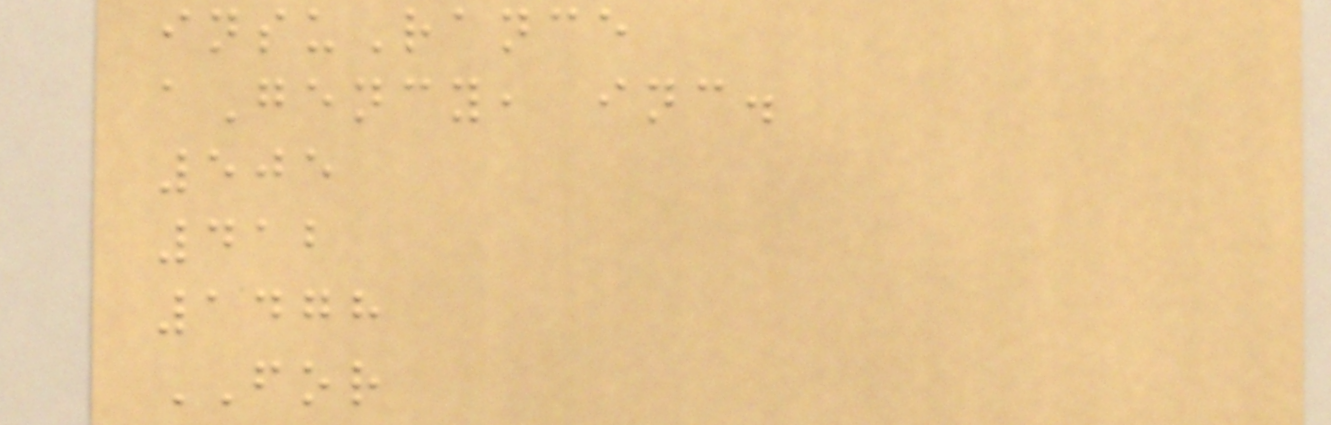insuRance
aGency, inc.
505
412
1478
FOR
